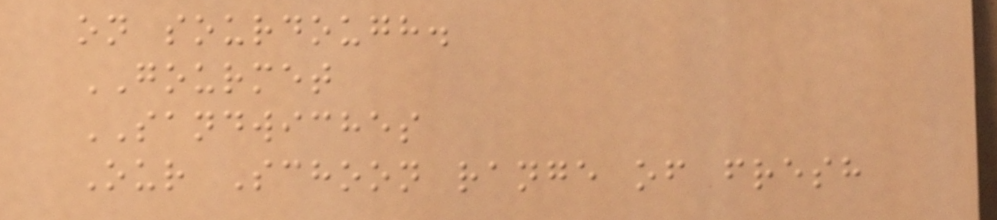on sourdough.
GOURMET
SANDWICHES
Our Schoon range of fresh
